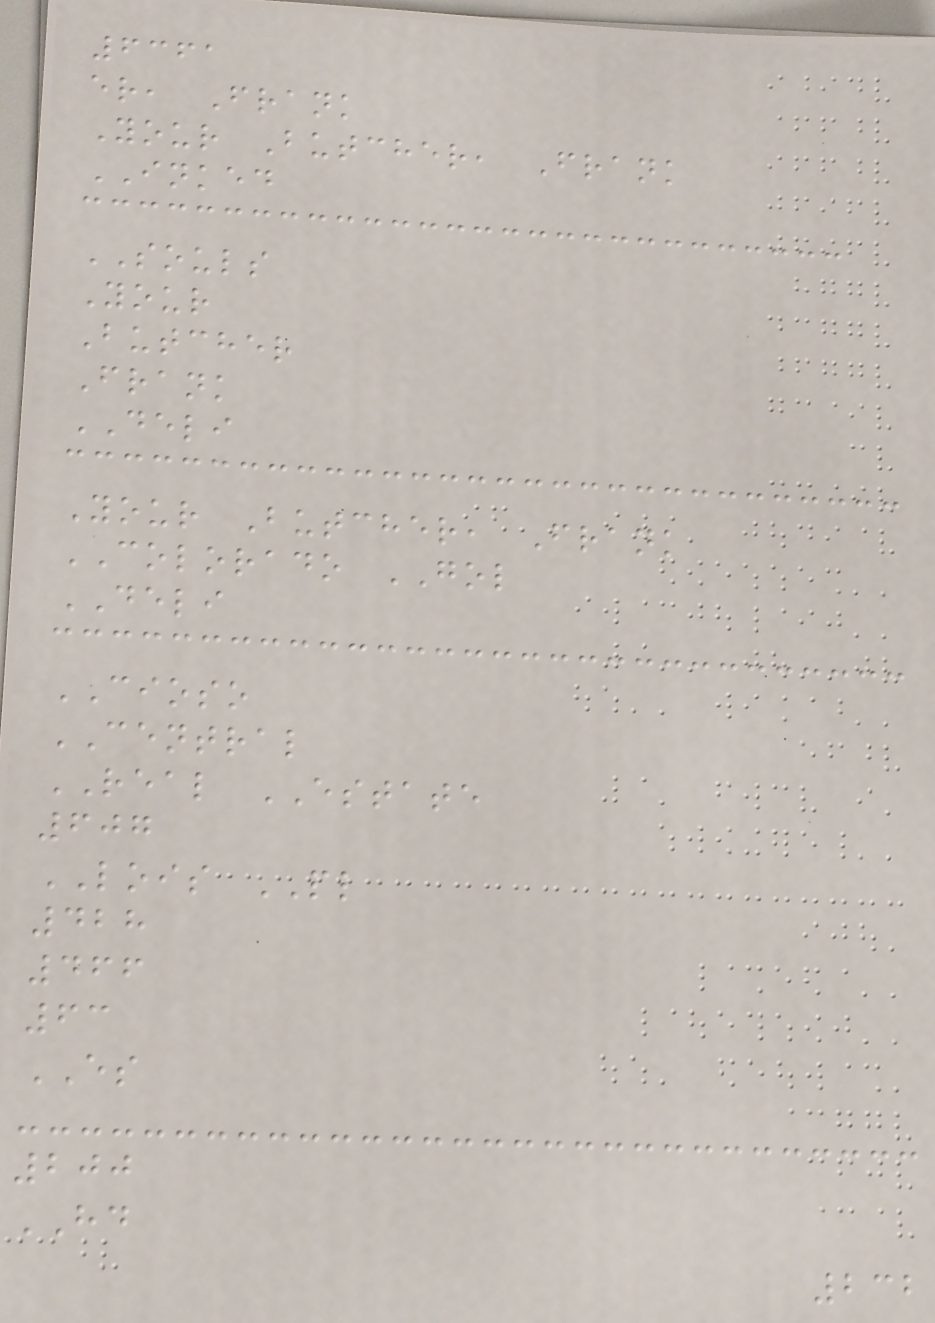6361
er, Frank
Your Butcher, Frank
INKED
SOULS
Your
Butcher
Frank
DELI
Your Butcher, Frank
COLORADO GOL
DELI
CIOSO
CENTRAL
REAL ESTATE
607
LOIS PL
428
466
63
ES
200
HD
232
